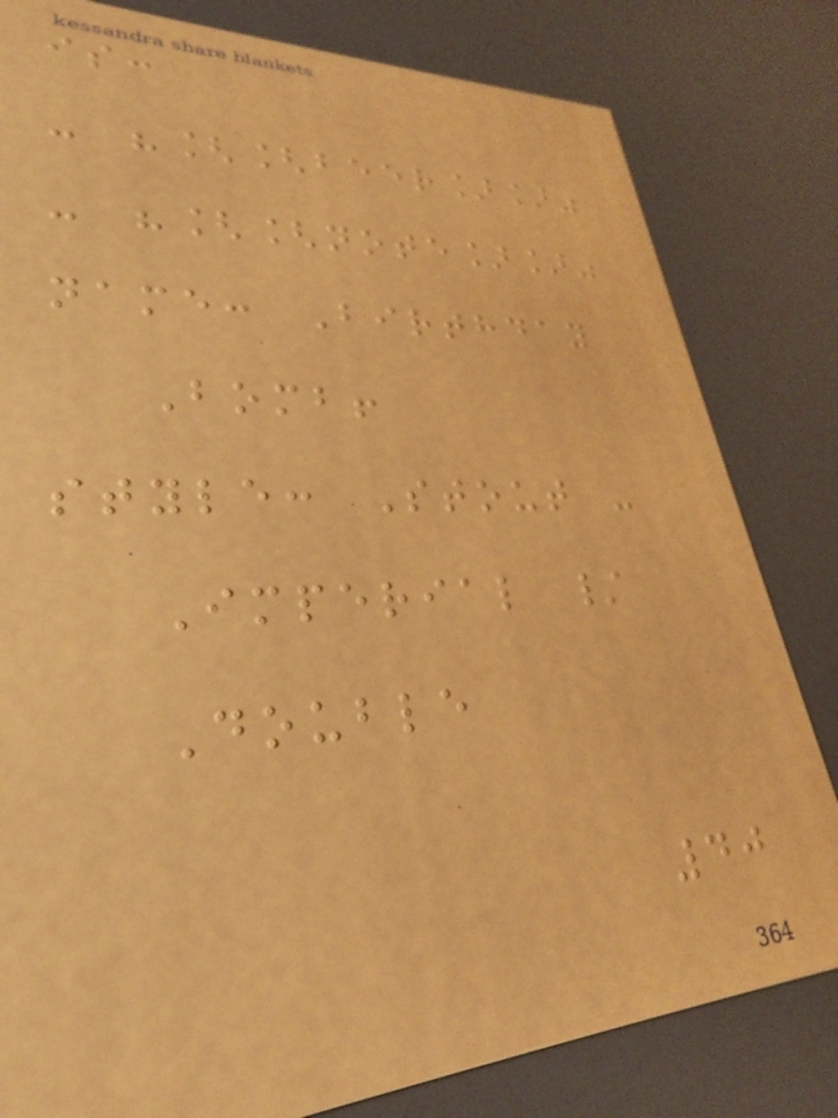is:
- "[[beer]]"
- "[[note]]"
name: Birthday
Bomb!
style: Stout -
Imperial /
Double
40
